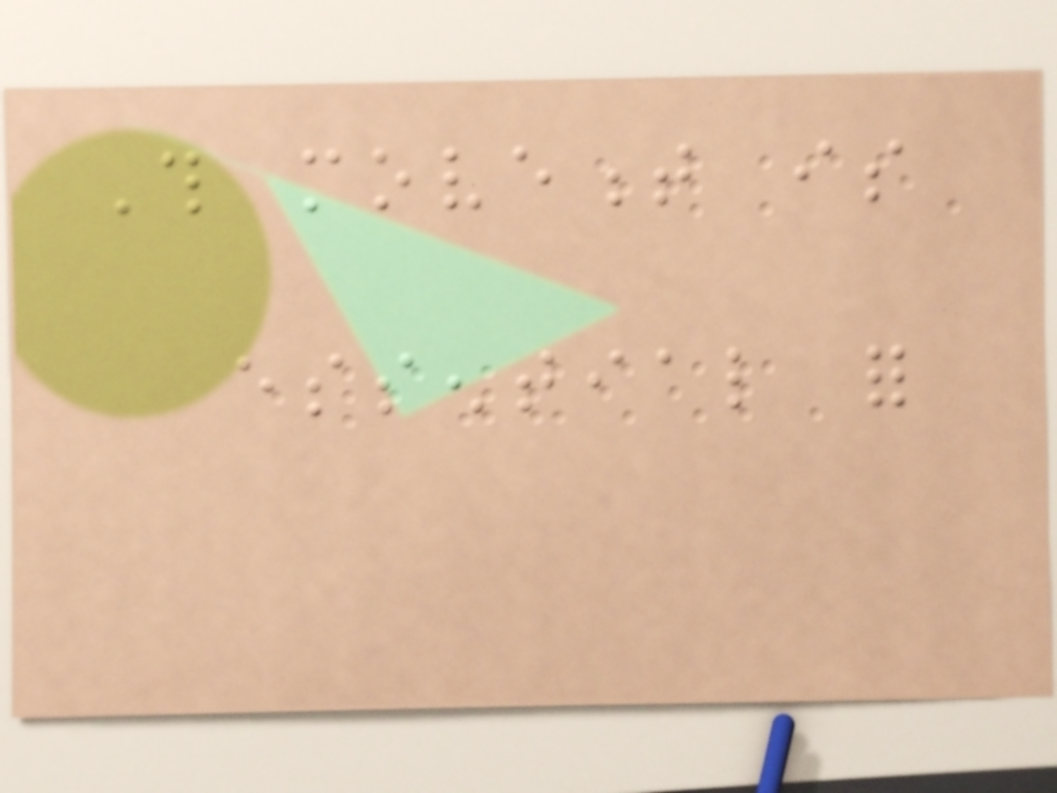This movement is
essential for
